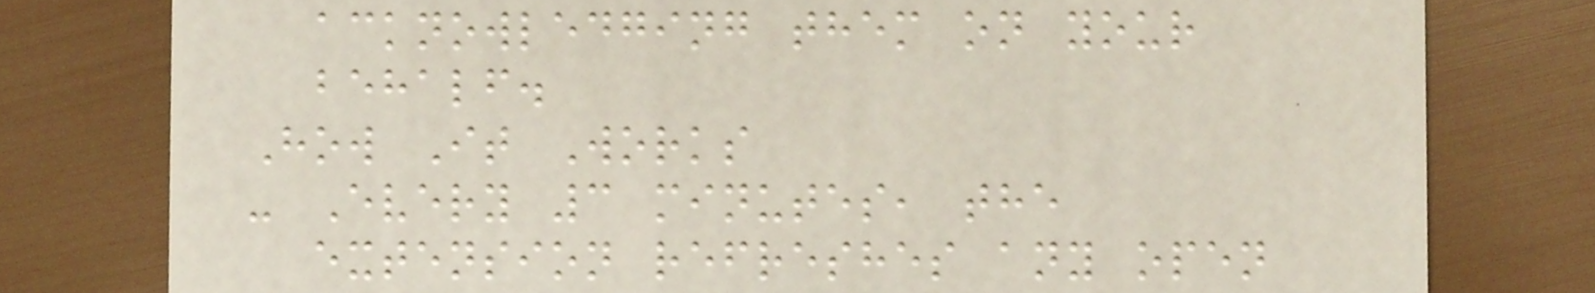acknowledging them on your
behalf.
How It Works
- Every 3 minutes, the
extension refreshes any open
